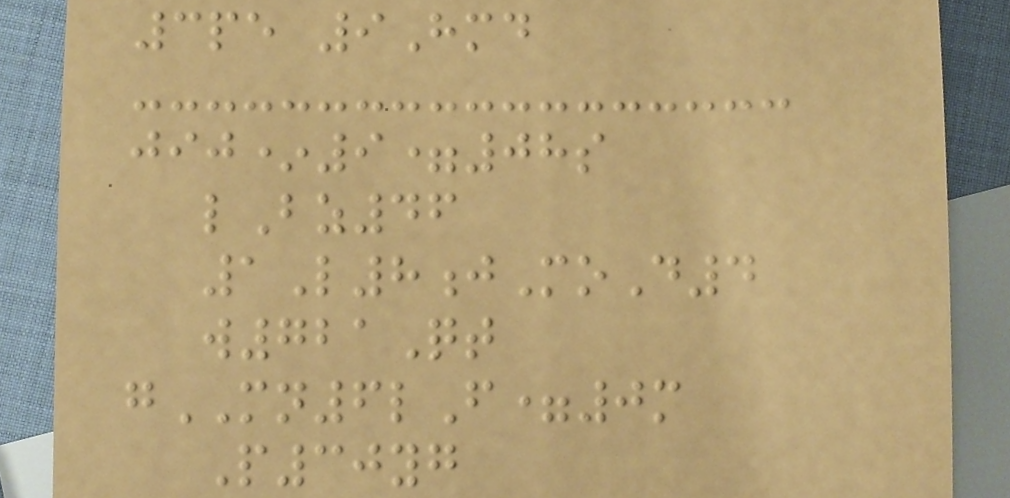3pe 9Hmd
jij*9=08s
lBz46
1L8jMoD4
w721Qt
gMN6lF=0m
P30yg
